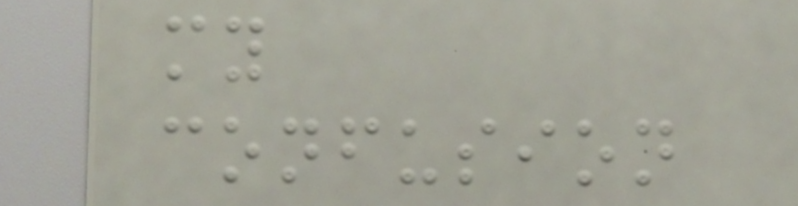my
confusion
